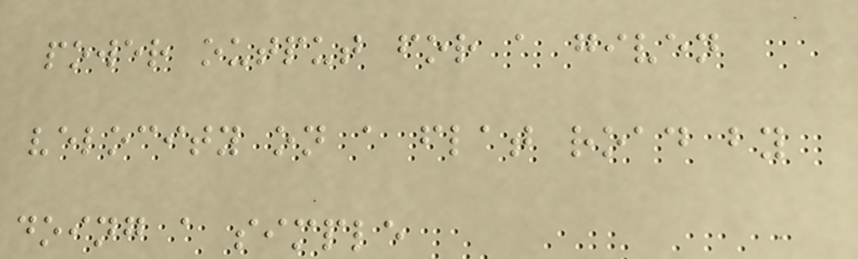power output for a given
velocity on a flat road by
doing a simple
